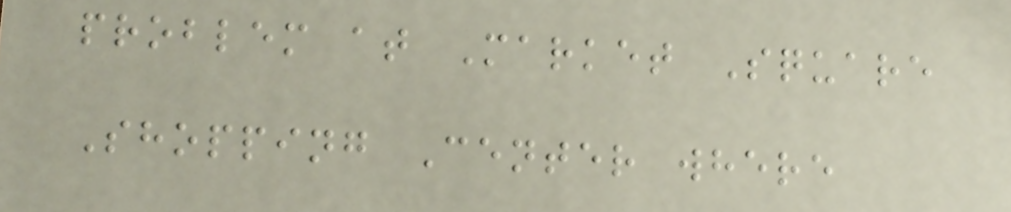problem at Market Square
Shopping Center where
